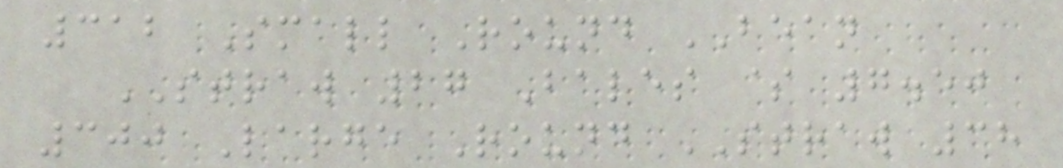312 Small Round BEAN
STRAW 27 Bales $ 7.50
300 Large Round STRAW 38
